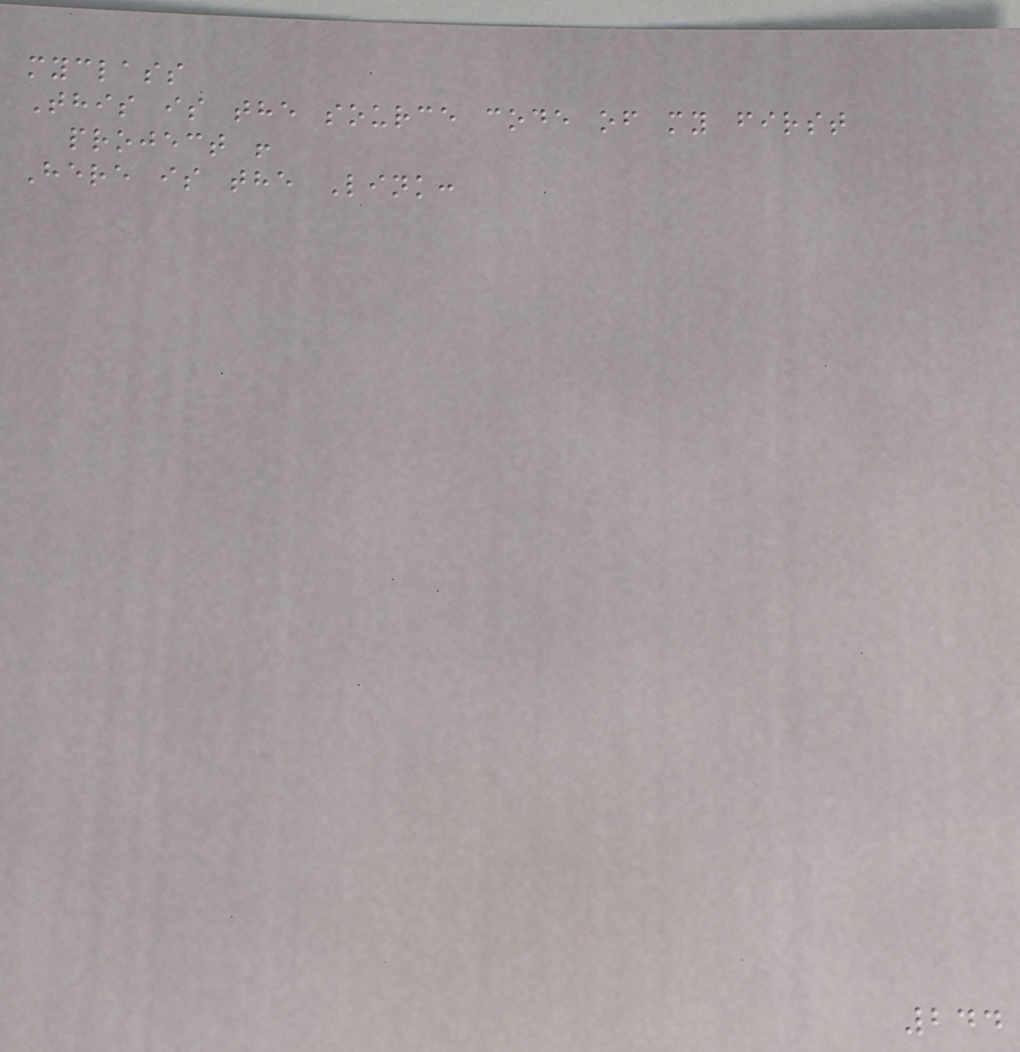myclass
This is the source code of my first
project !
Here is the Link:
244
